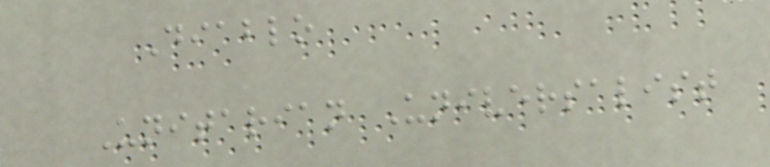Diablo
Unitarian Universalist
